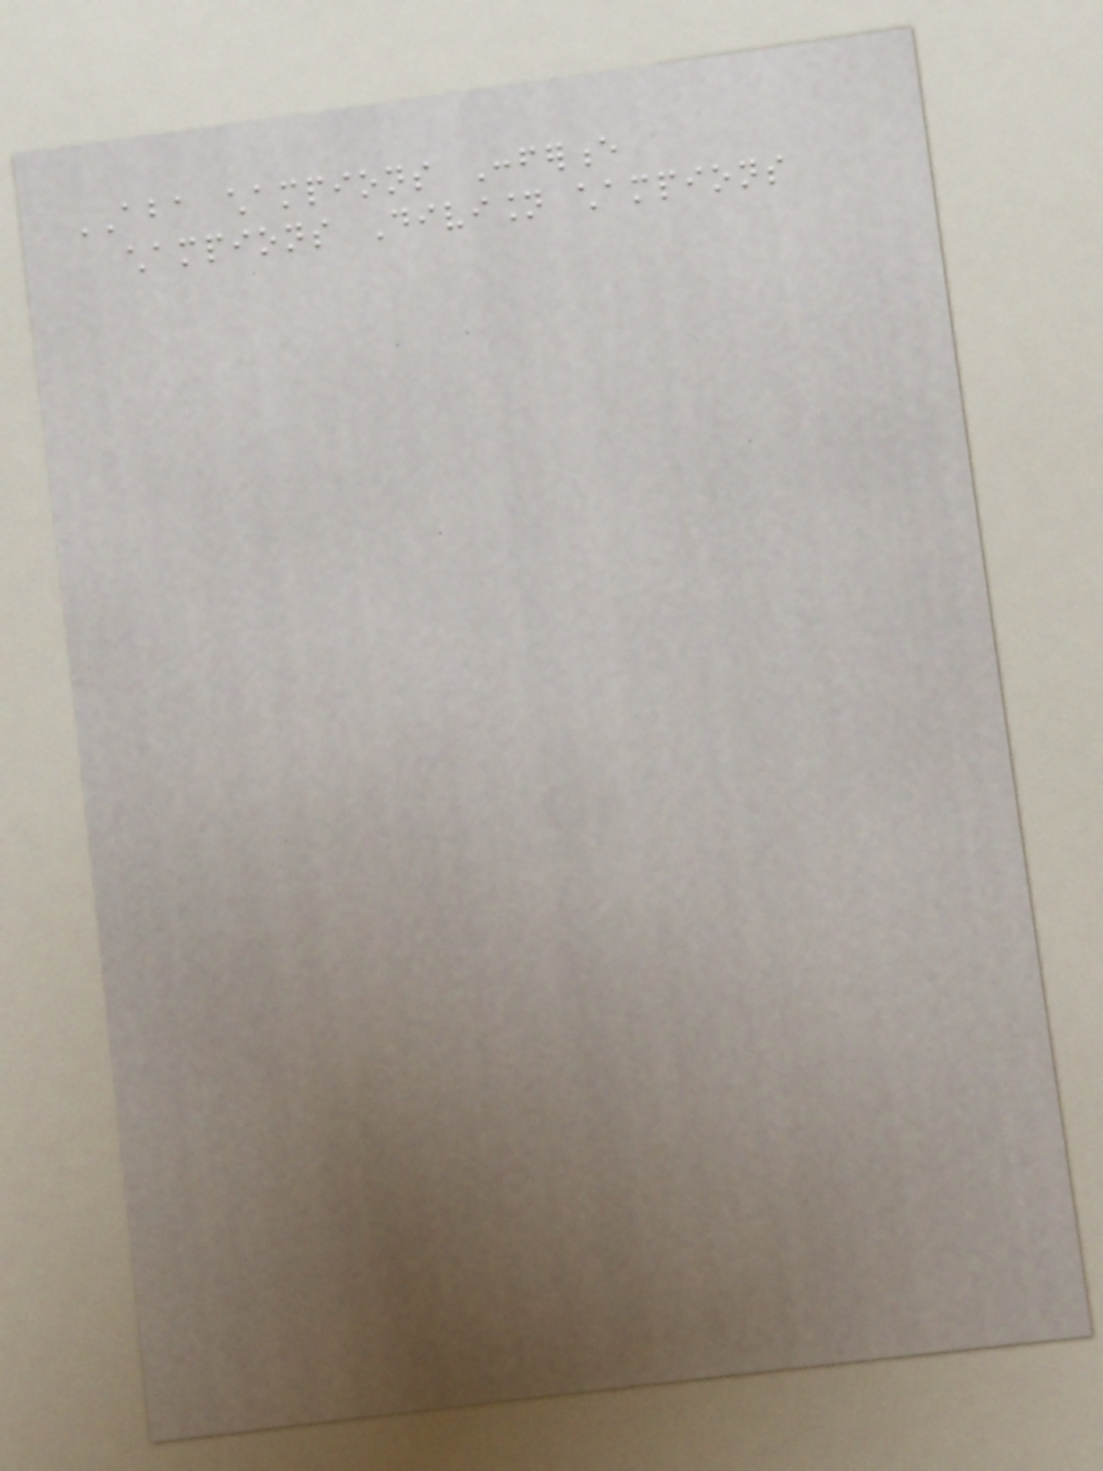ABA champions Conference
champions Division champions
